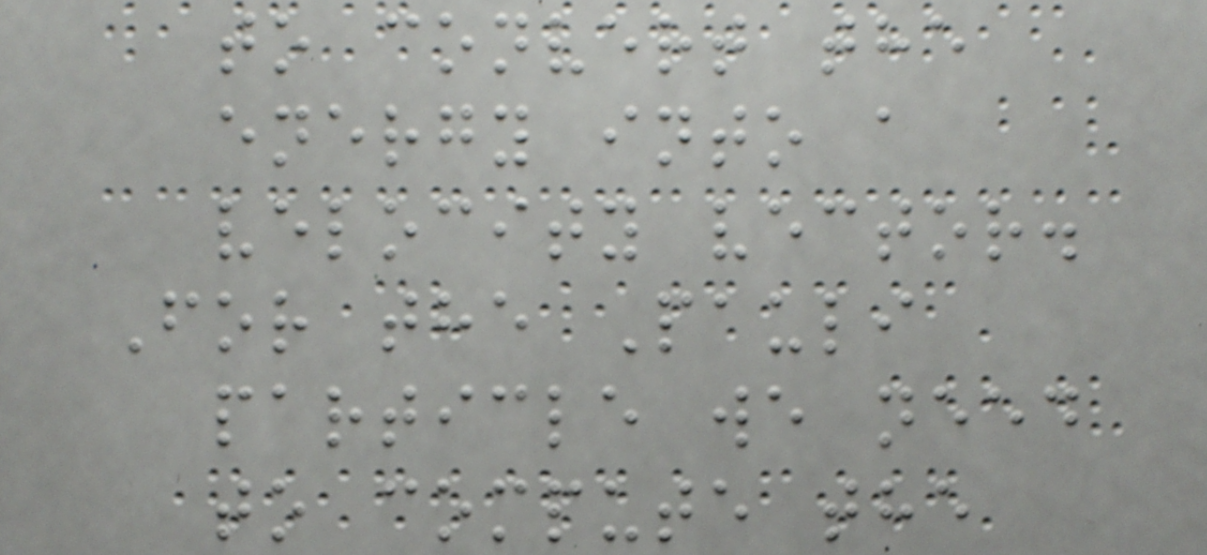to convert the
energy into a
velocity vector.
For the Pauli
particle we need
to compute the
